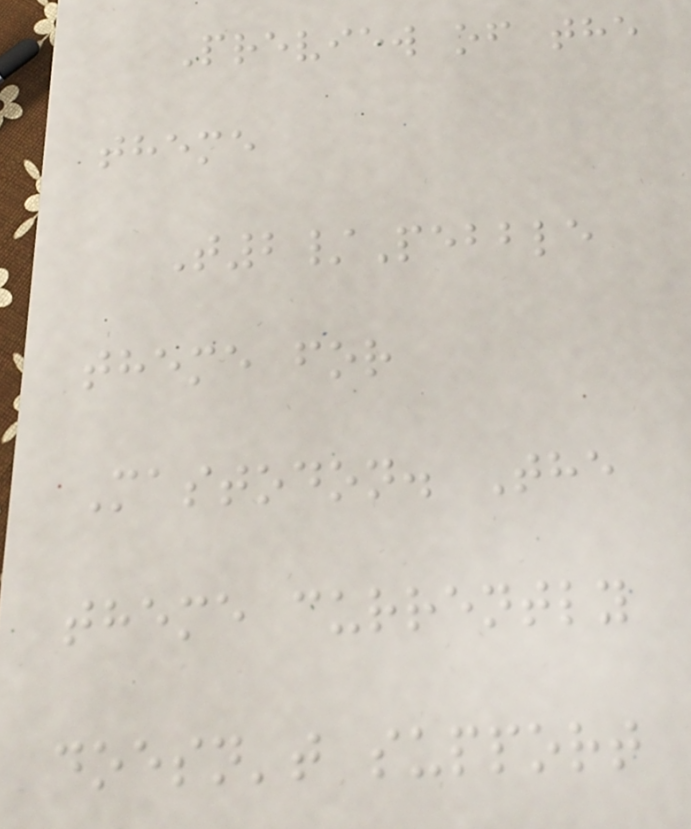Preview of the
theme
T2/Pebble
theme for
Mastodon. The
theme currently
doesn't support
